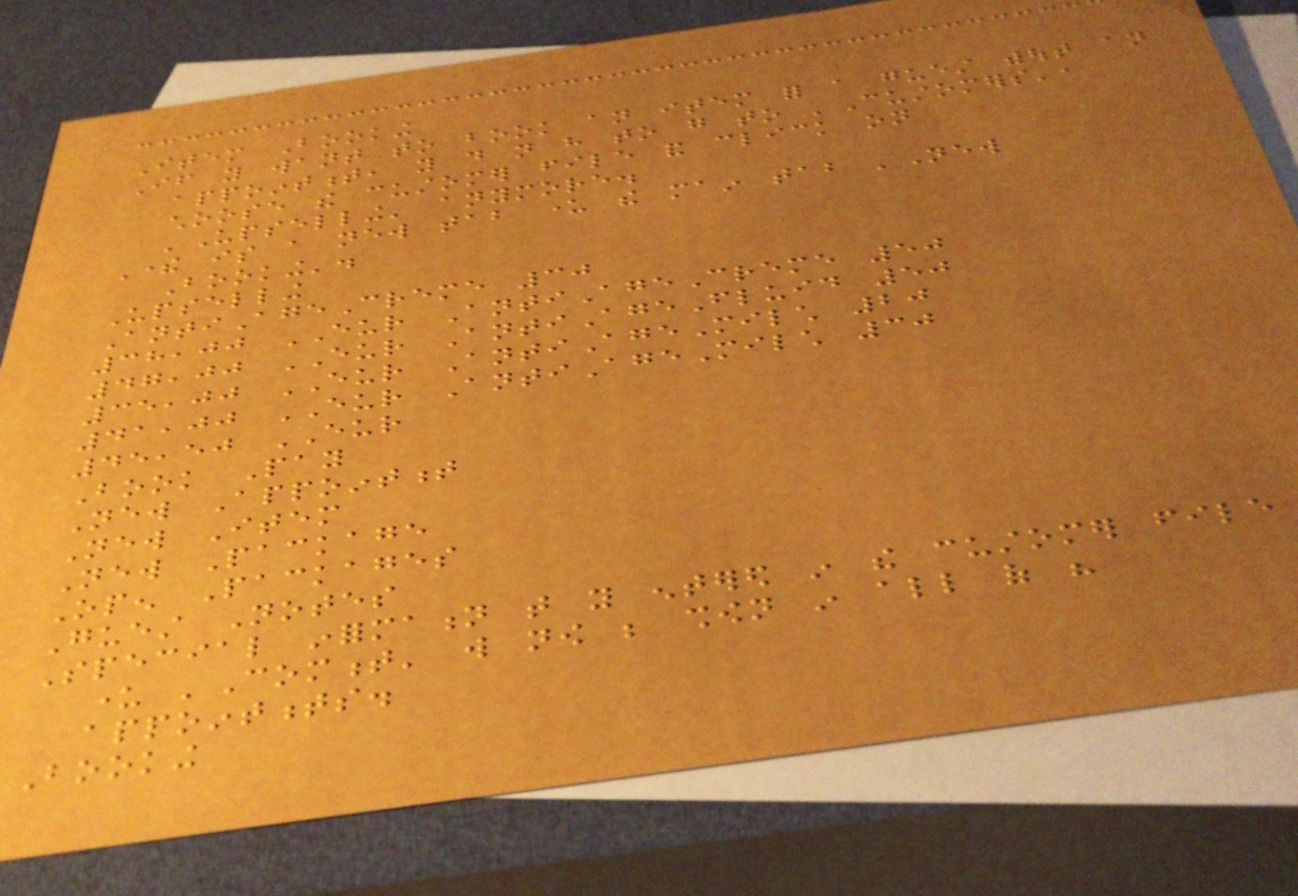Item Booking
If you want to book an item for a guest without an
appointment, you do not have to go to 'Customers',
choose the customer file and click on
'Upselling' anymore.
There is a new tab under the main tab 'New
Booking'.
Upselling
AntiAgeCreme 30
38,00 EUR AntiAgeCreme 50
47,00 EUR AntiAgeFluid 50
35,00 EUR AntiAgeMilch 20
41,00 EUR AntiAgeMilch 30
45,50 EUR
Book Pay
New Appointment
New Item
New Package
Open Packages
Guest Notes
Special information that you entered in the customer file
under 'Comment' will now be shown in all of his
appointments.
Booking
